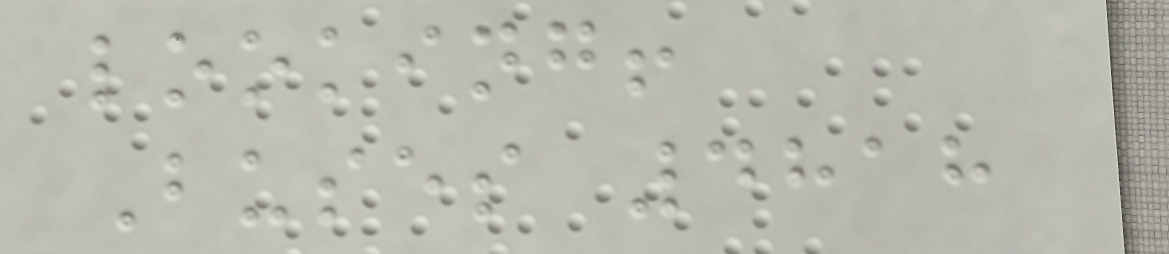looking!
Buses 4818
